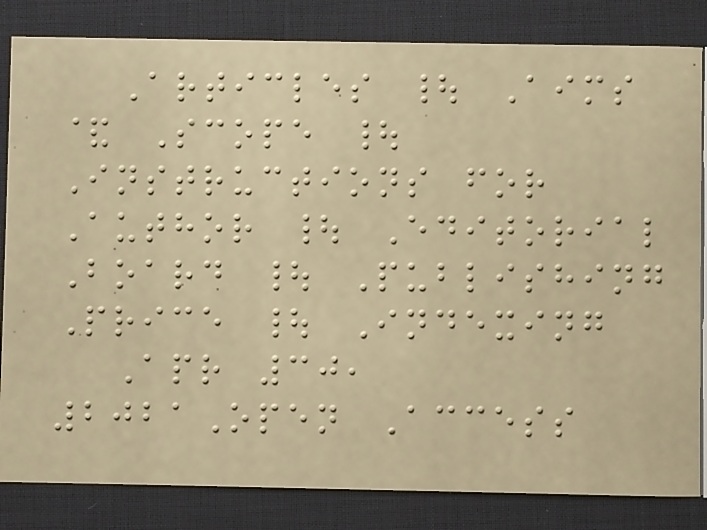Articles | Aims
& Scope |
Instructions for
Author | Editorial
Board | Publishing
Price | Indexing
Apr 30,
2021Open Access
